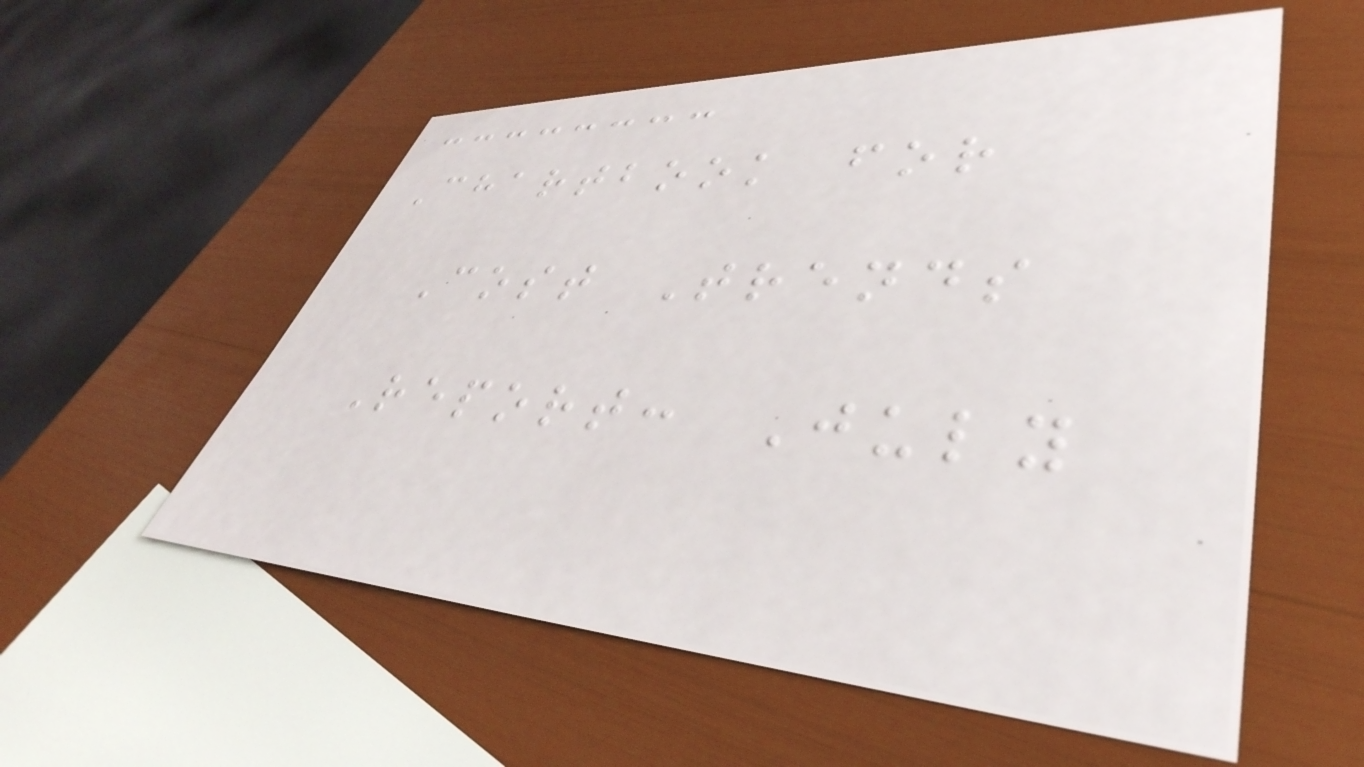Chartbook for
Cost Trends
Report: July
